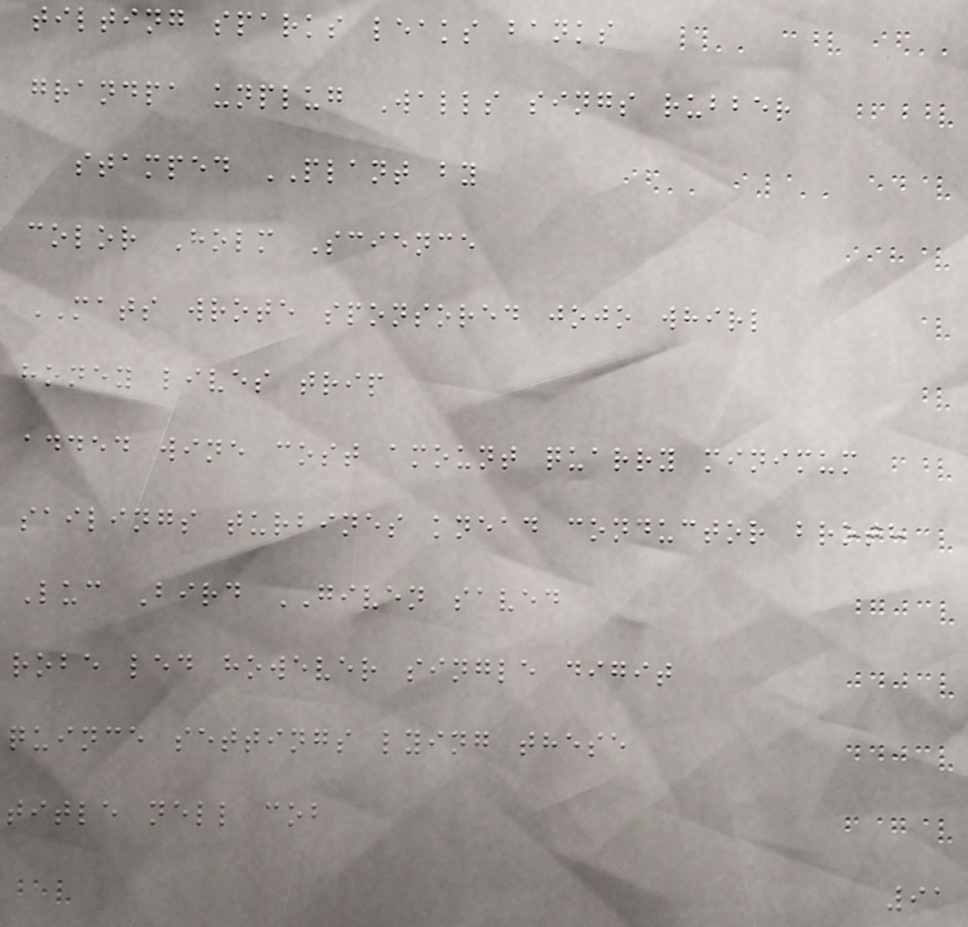tilting sparks leaks banks
grandpa unplug Walls sings rubber
stamped PLANT by
color Holm Science
MATS wrote sponsored jojo whirl
honey lives trip
added wine cost amount quarry minimum
sailings turbines knead conductor broth
Luc Bird GIVEN saved
robe led however single digit
quince settings lying these
title nell cob
91
